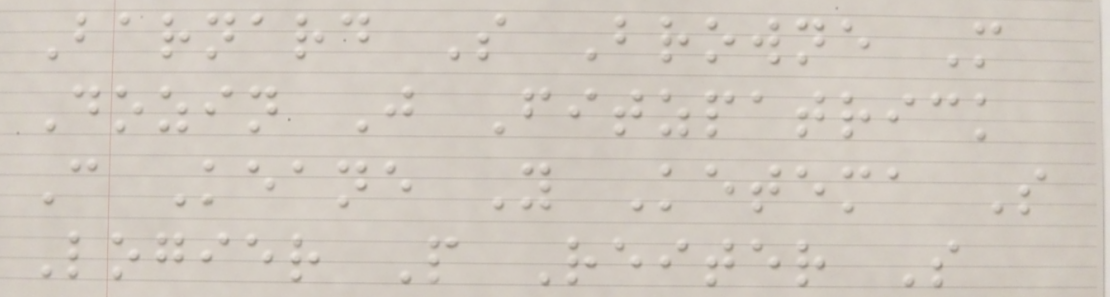Barnard S Browne M
Dozin J Fitzpatrick
C Keane Y Ketema S
Logier P Reiter S
